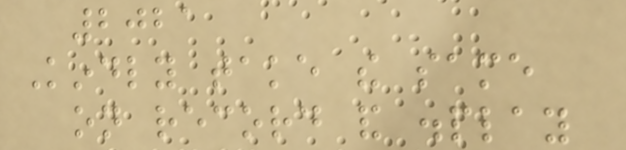2021
Kindly take the same
on record and display
